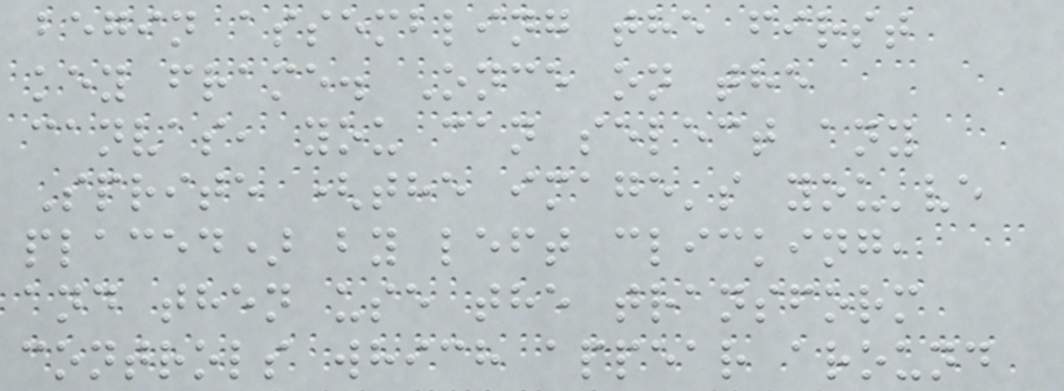begin assembling the first
key frame. Once on the
canvas, you can select any
Sprite (the image's you've
placed) by left clicking,
and then use the transform
controls which appear around
